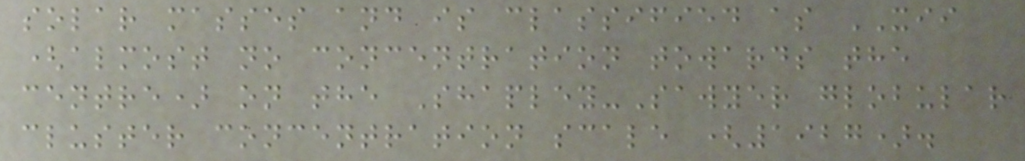solar masses and is classified as XII
(almost no concentration towards the
centre) on the Shapley-Sawyer globular
cluster concentration scale (1927).
